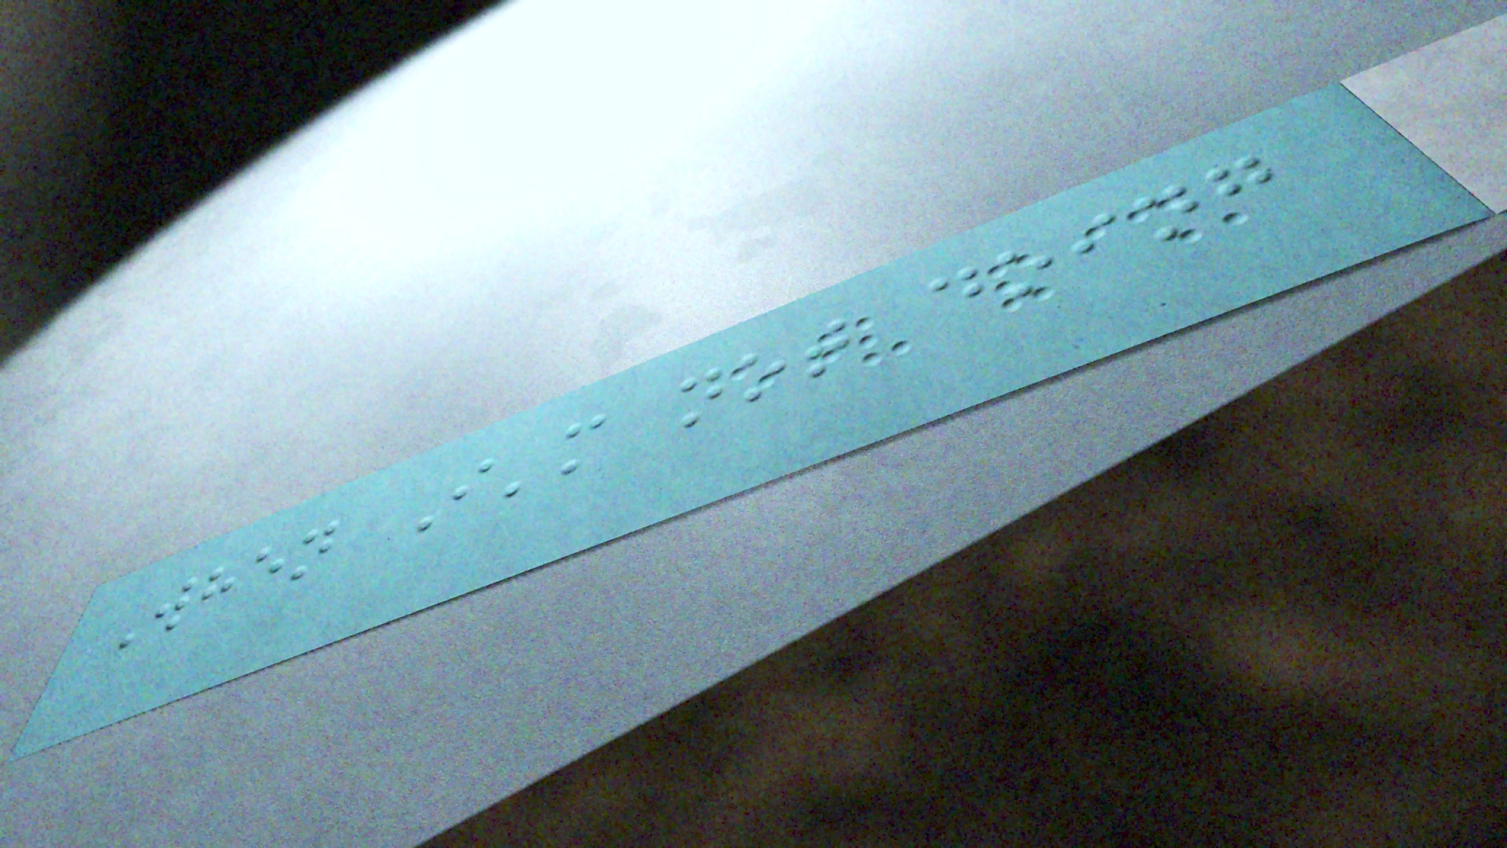When I'm not doing
